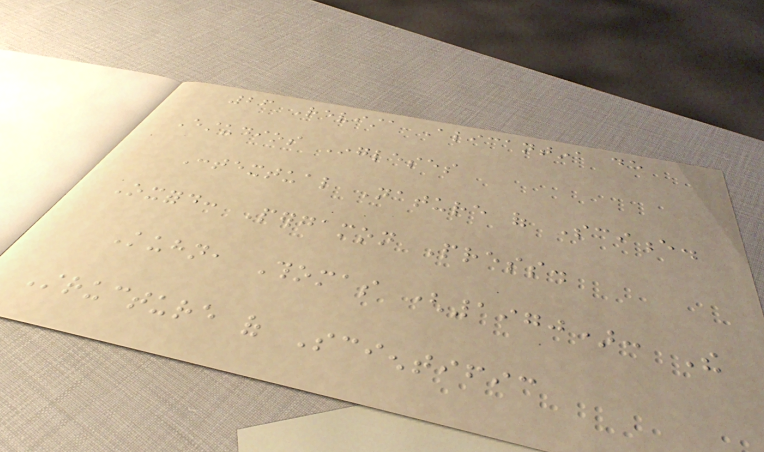26 Revista Alicantina de
Estudios Ingleses
Contextual Nature of Science.
Oxford: Pergamon Press.
Kuhn, Thomas (1970): The
Structure of Scientific
